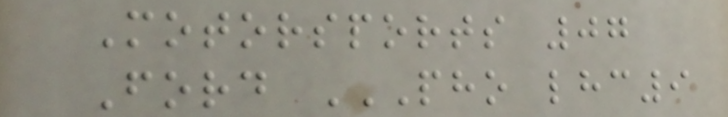Motorsports 07
Ford PHO LHC9
